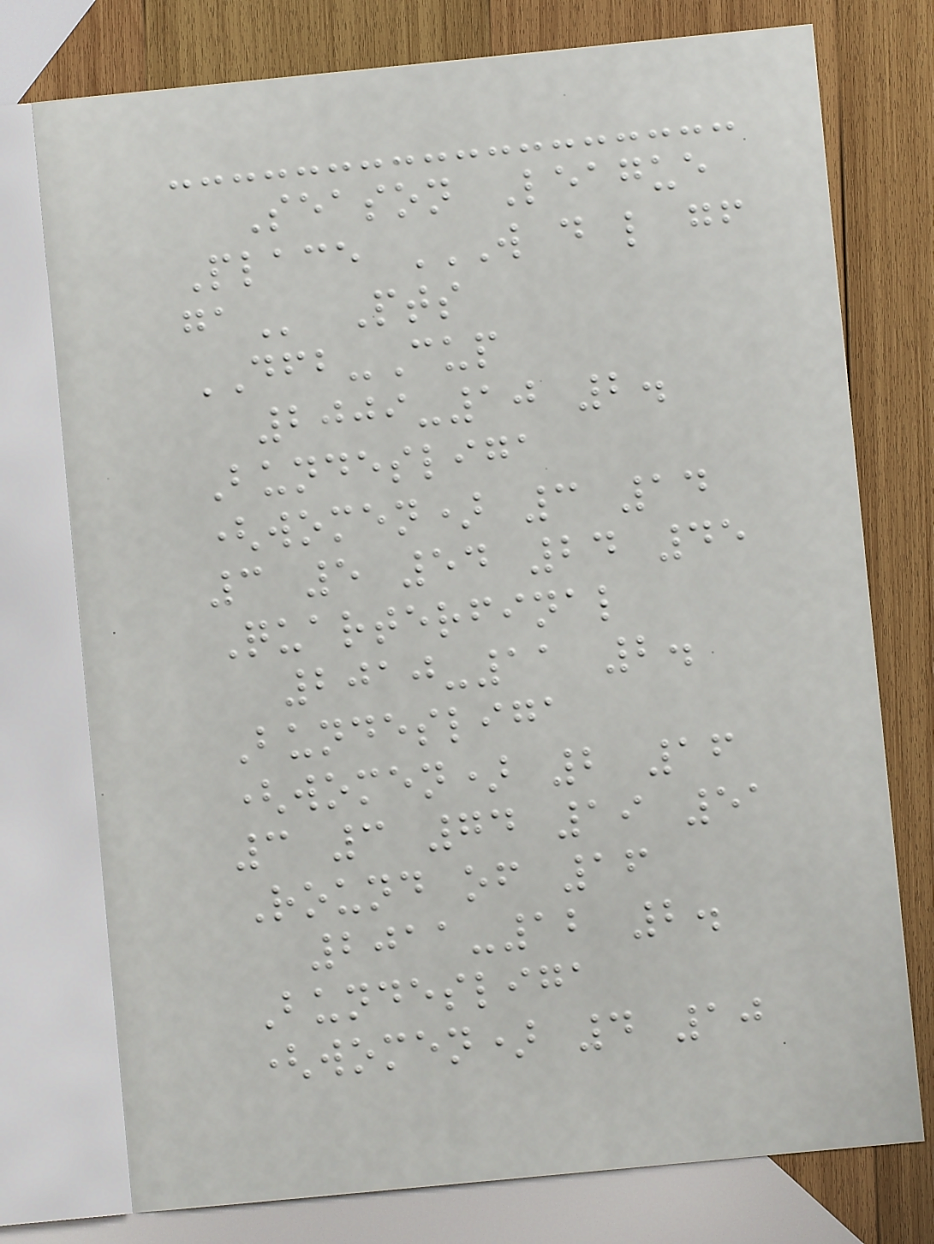Season League
Place W D L GF
GA Pts
DFB-Cup
2009-10 2.
Bundesliga
(women) 3 14
3 5 54 24 45
Quarterfinal
2010-11 2.
Bundesliga
(women) 2 16
3 3 74 19 51
Round of 16
2011-12 2.
Bundesliga
(women) 4 10
